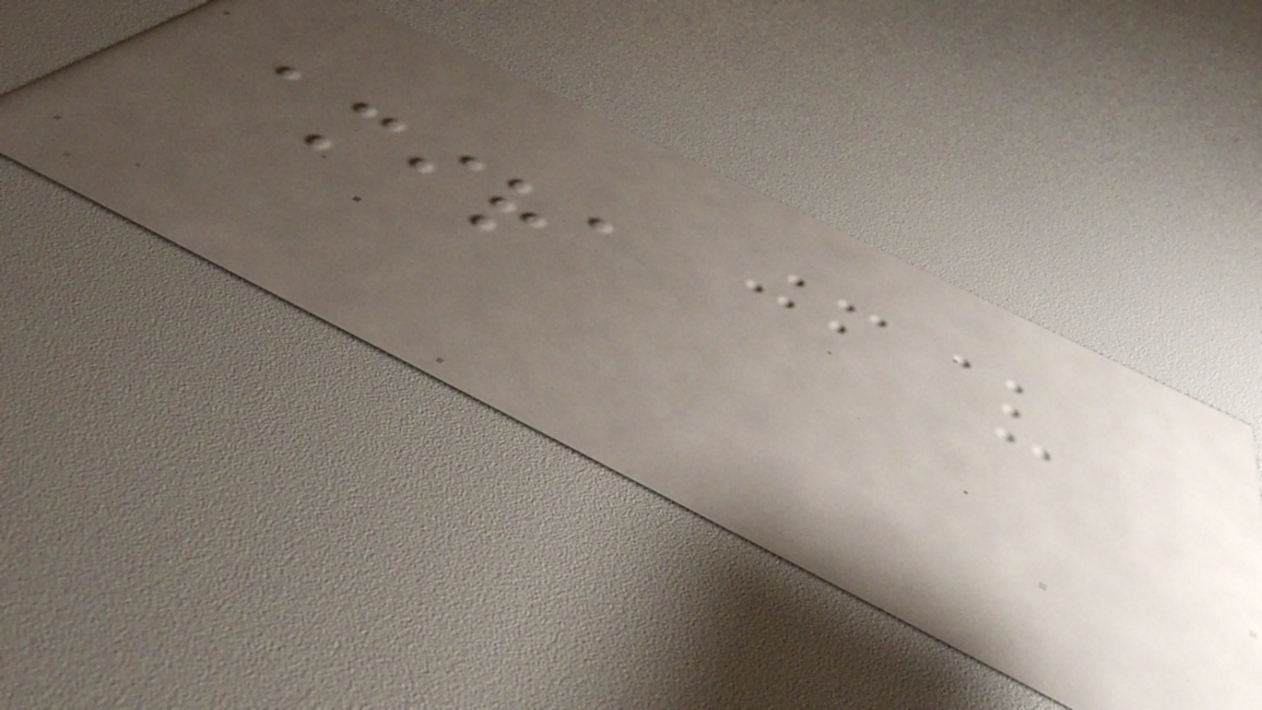amira
